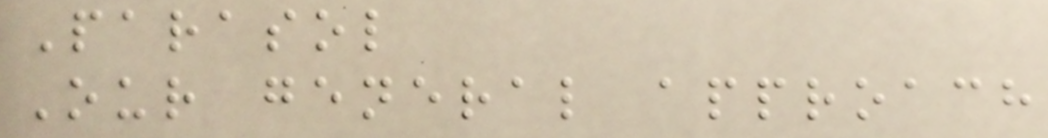Parasol
Our general approach
